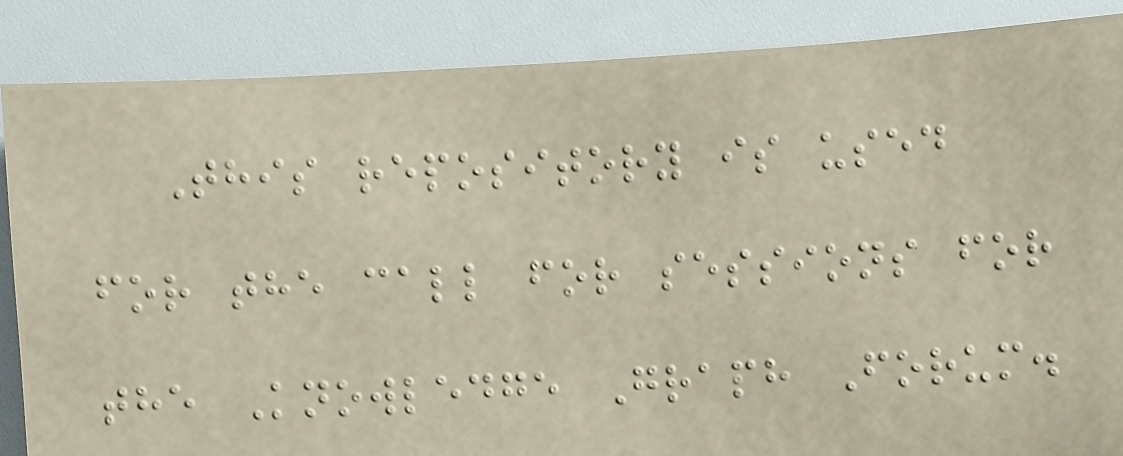This repository is used
for the call for sessions for
the Knowledge Graph Forum.
